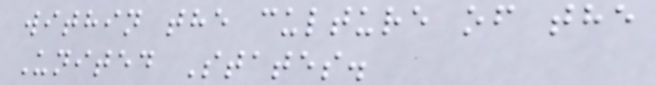within the culture of the
United States.
